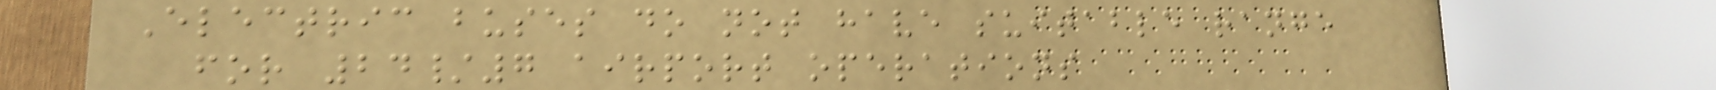Electric buses do not have suitable range
for 24/7 airport operations
